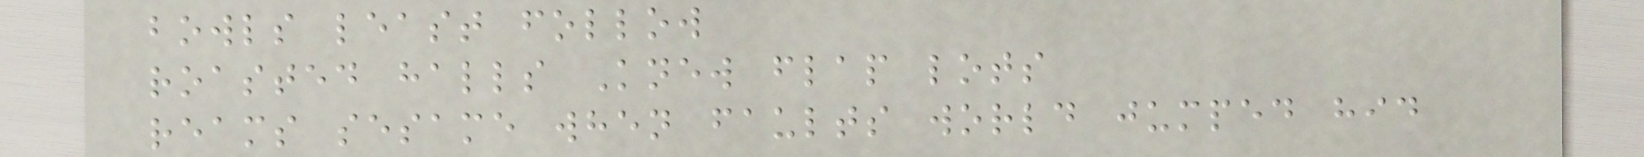bowls least follow
roasted halls Knew flap lots
reams sesame when faults world jumped hid
